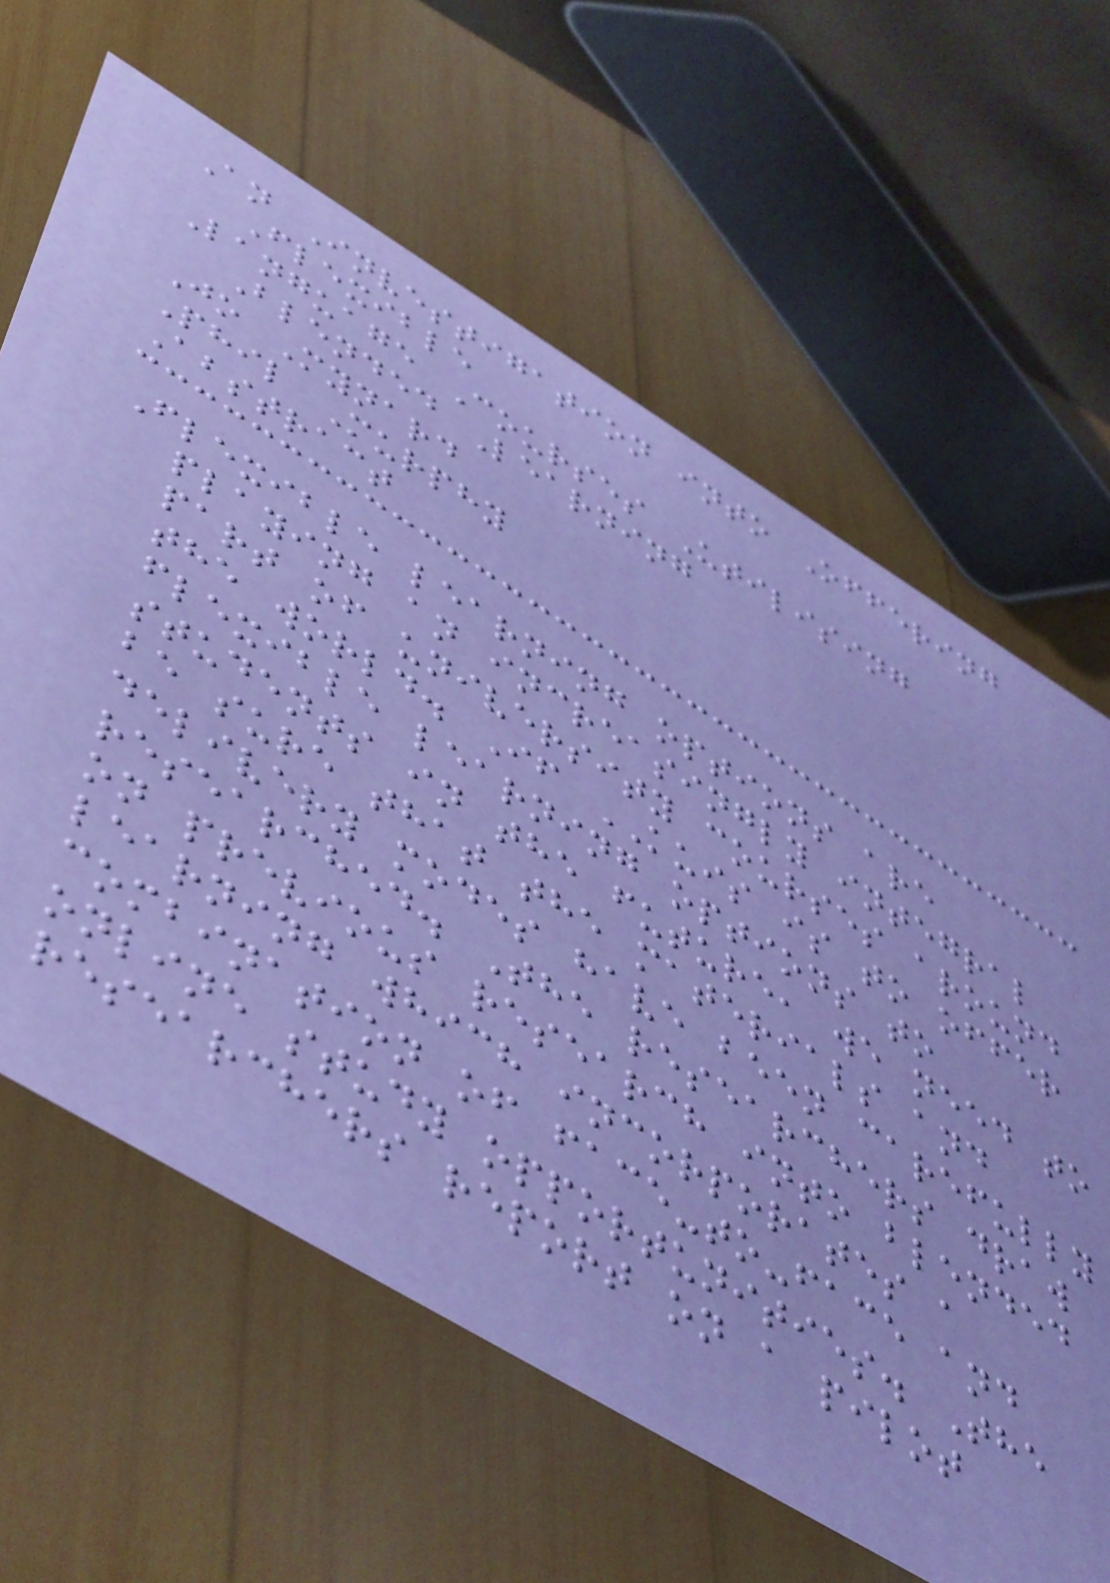An Investigation into Offering
Flexible
Language Courses Utilising
Blended Learning
Jo Mynard
Phil Murphy
Abstract
Flexible learning options are
playing an increasingly integral
part of university courses around
the world. If KUIS is to offer
flexible learning options to
students in the future, we need to
be sure that the materials and
delivery modes have been carefully
researched. The researchers draw
on previous research into blended
learning which incorporates a
combination of face-to-face and
online study opportunities. The
researchers report on a pilot
